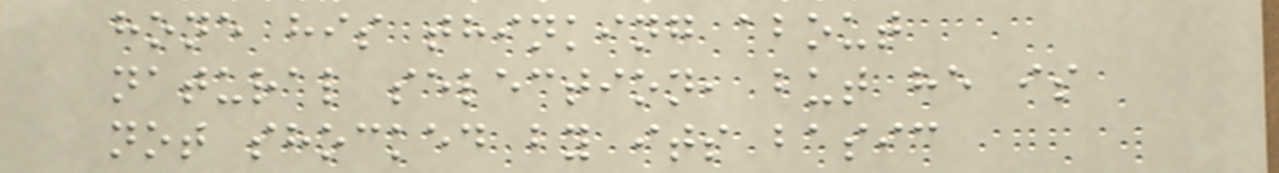hone his thinking about
natural selection, but he is
not shocked by its basic
